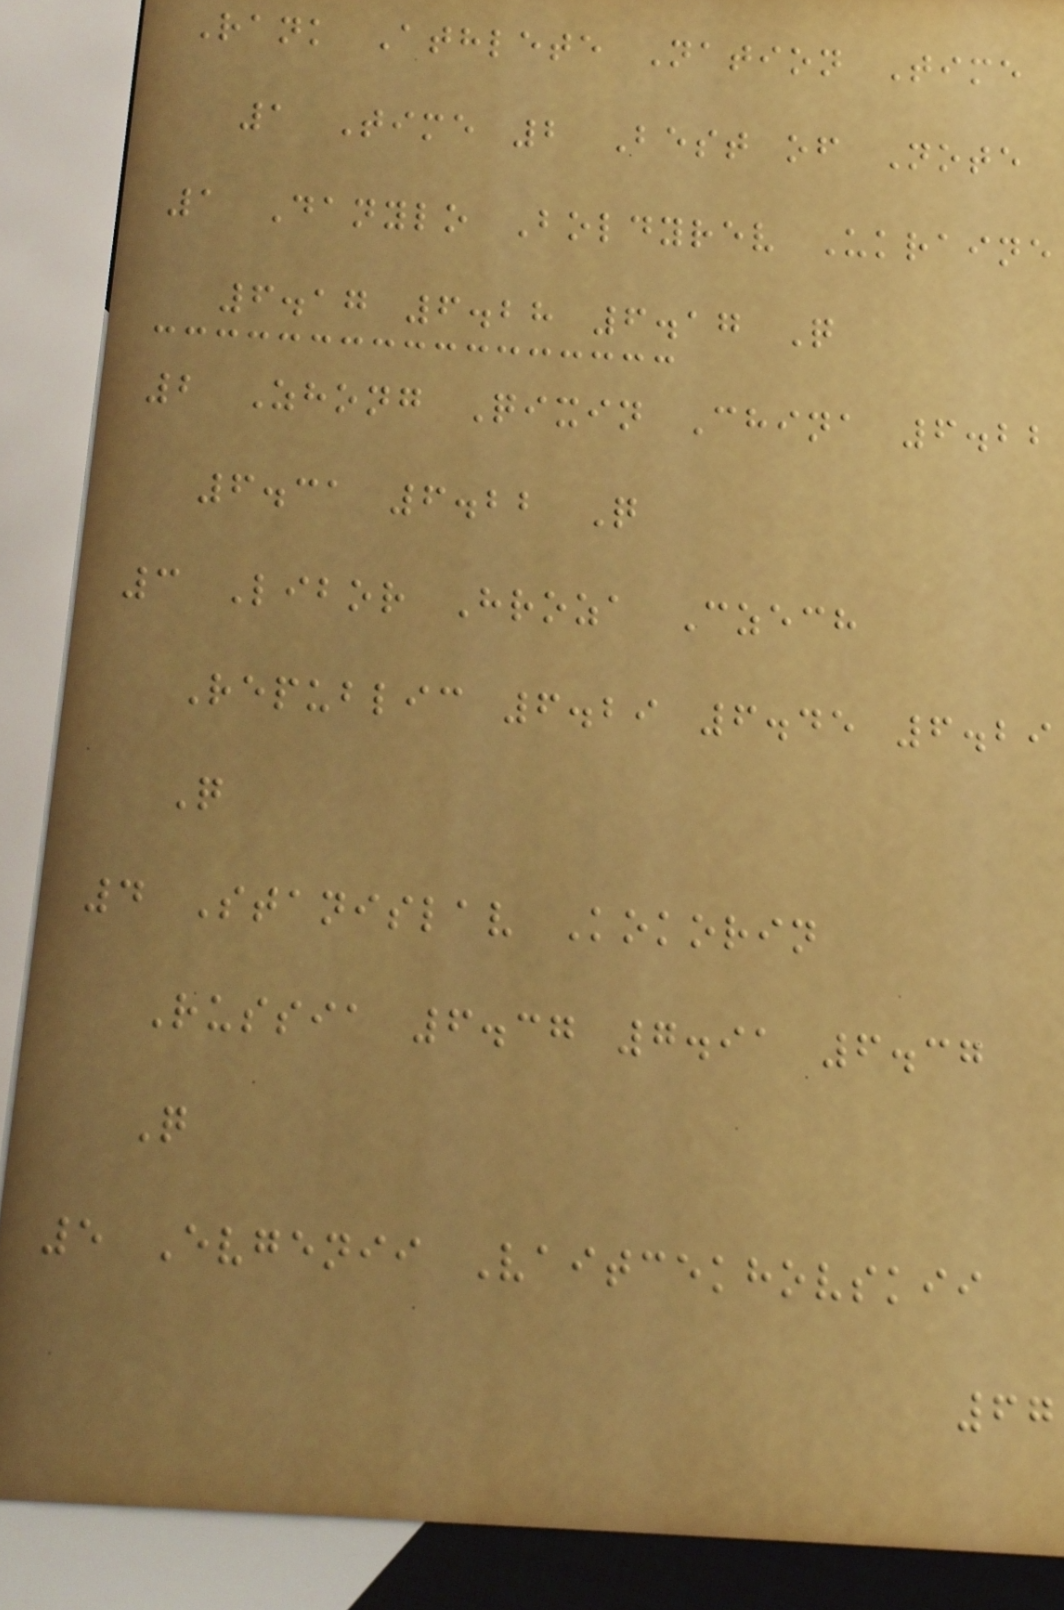Rank Athlete Nation Time
1 Time 2 Best of Note
1 Danylo Boldyrev Ukraine
6.17 6.28 6.17 Q
2 Zhong Qixin China 6.22
6.31 6.22 Q
3 Libor Hroza Czech
Republic 6.29 6.45 6.29
Q
4 Stanislav Kokorin
Russia 6.37 7.91 6.37
Q
5 Evgenii Vaitcekhovskii
67
